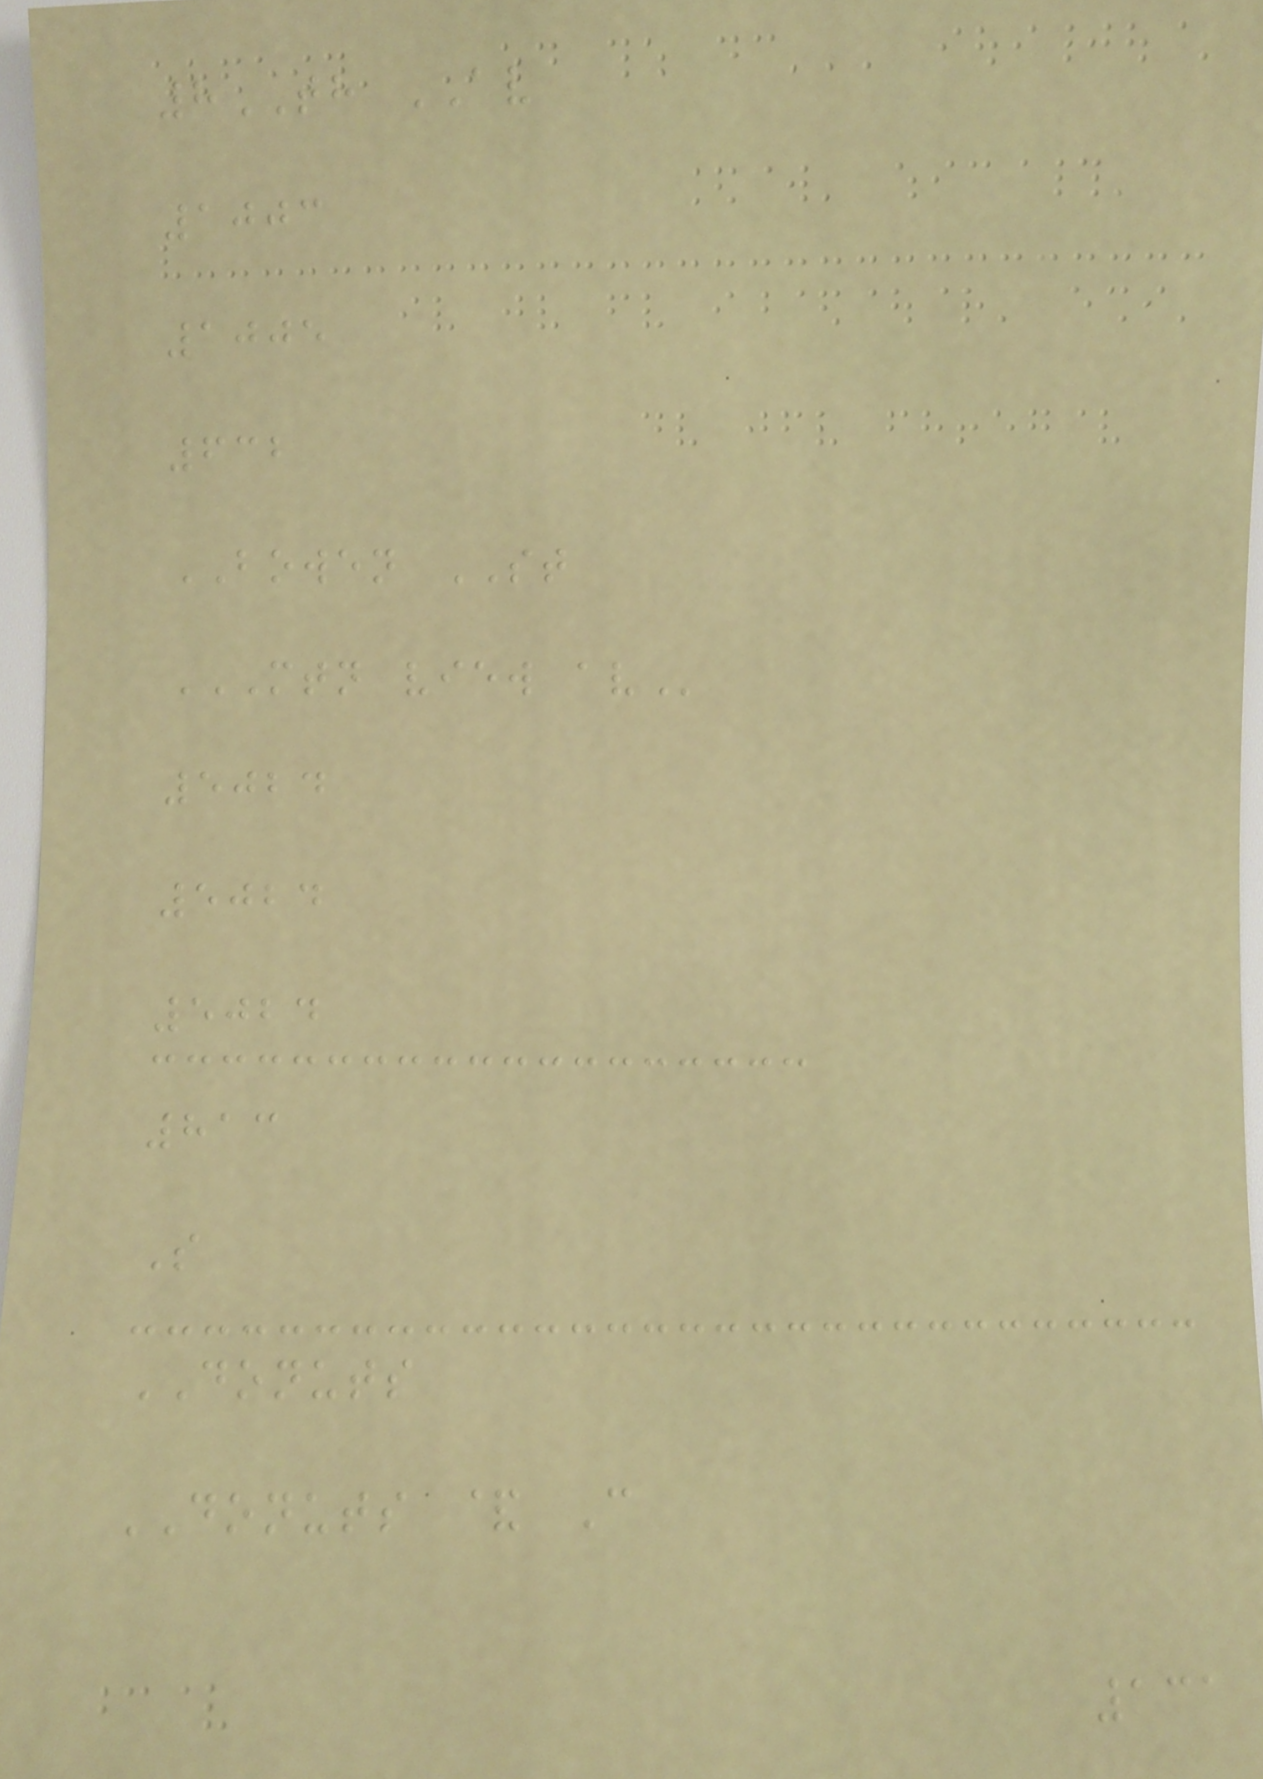8TH AV
1003
1005
632
BOWEN ST
MTN VIEW AV
5024
5024
5024
813
S
DONUTS
DONUTS & C
131
